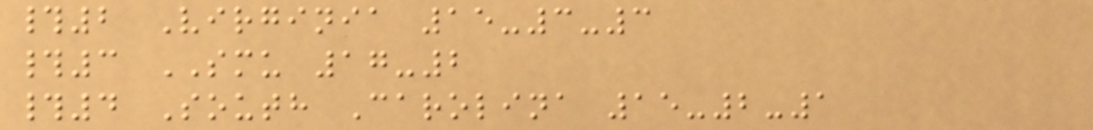#2 Virginia 15-3-3
#3 SMU 17-2
#4 South Carolina 15-2-1
